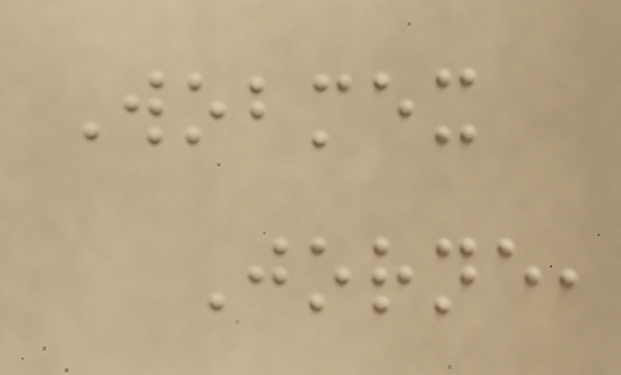Wobmex
Jorne,
